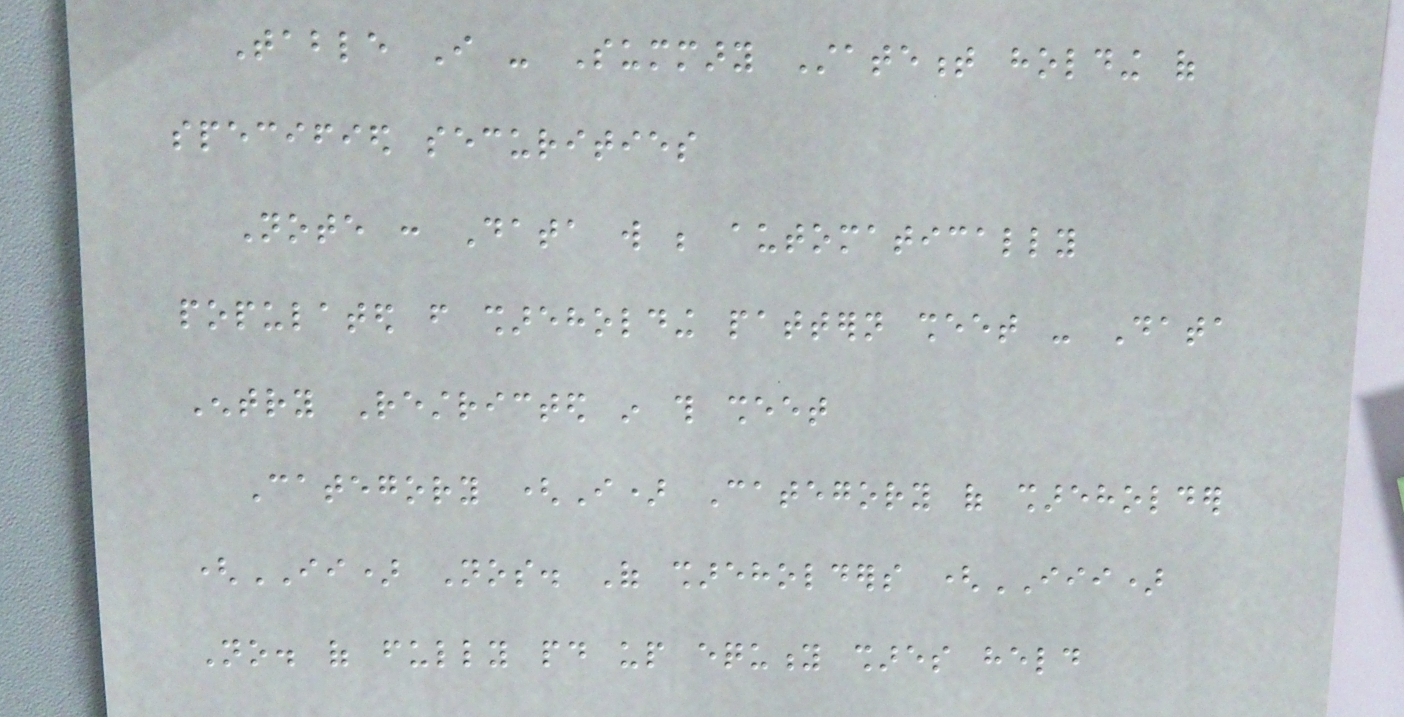Table I - Summary Statement holding of
specified securities
Note : Data will be automatically
populated from shareholding pattern sheet - Data
Entry Restricted in this sheet
Category (I) Category of shareholder
(II) Nos. Of shareholders (III)
No. of fully paid up equity shares held
